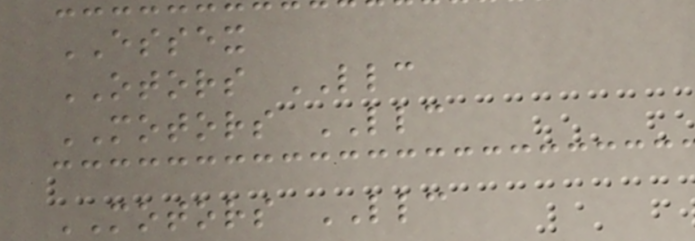ESSEX
OTORS LLC
MOTORS LLC
MOTORS LLC
